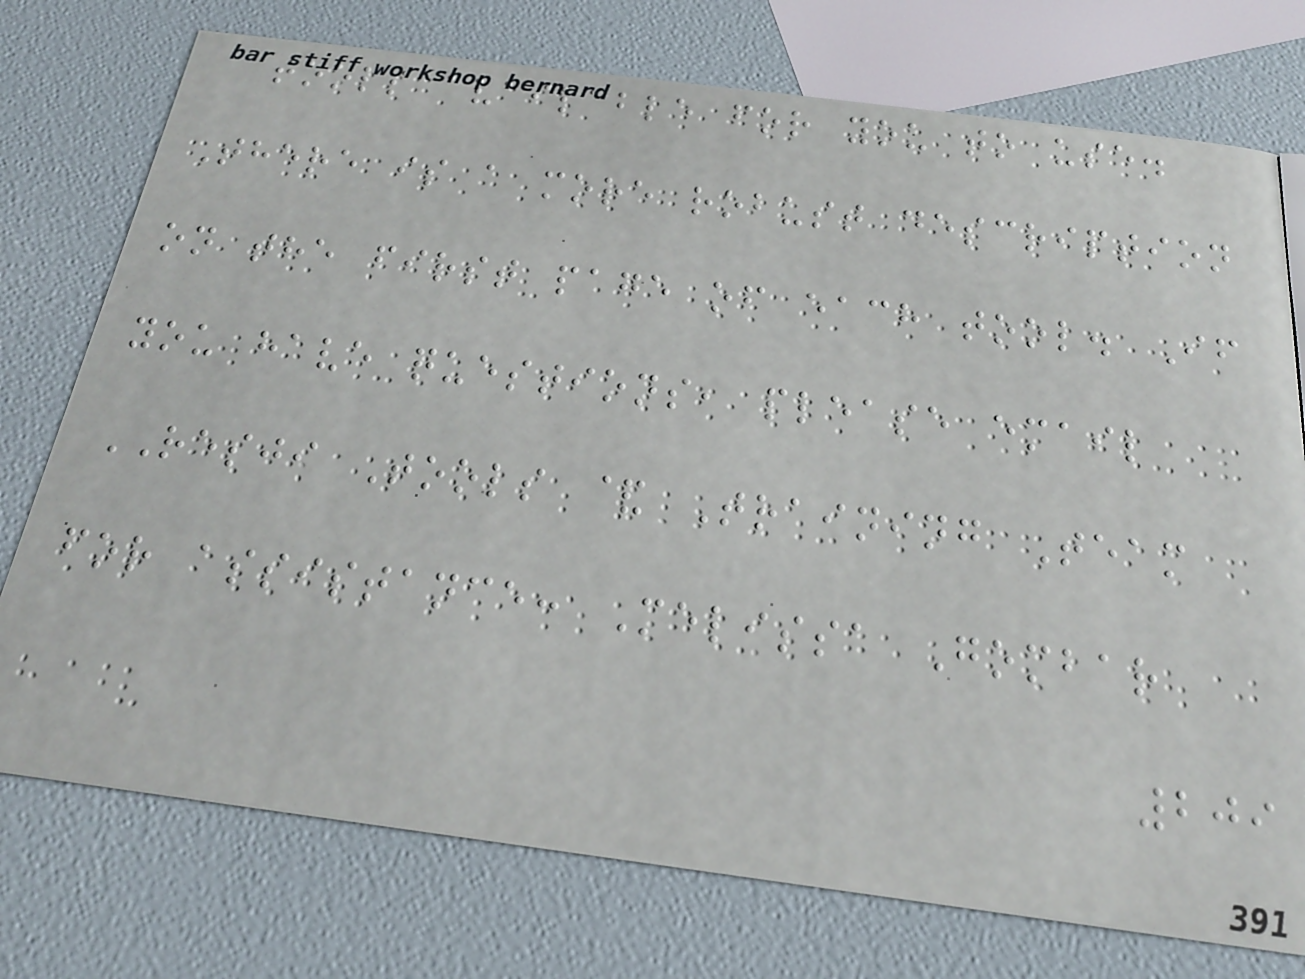tools available for you to use.
There is a more robust description
on the first page of each tool. If
you have questions, please email
RESJI Tools & Training Team
for assistance: Melissa Gombar
209
